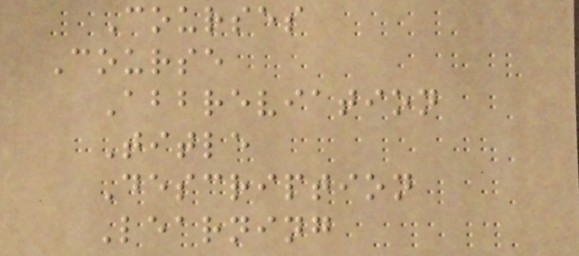Courses
Course
Abbreviation
Title
Description
Learning
